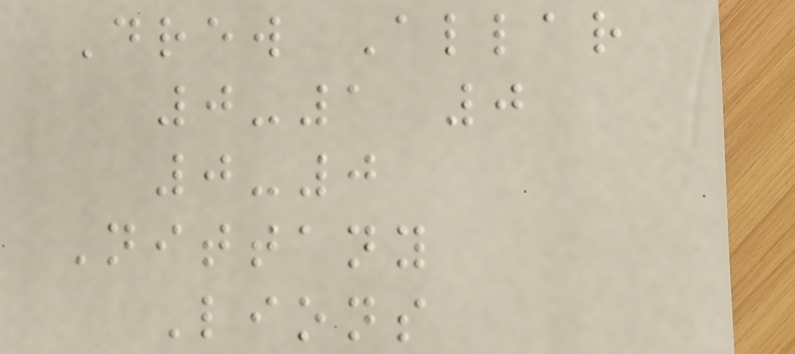Drew Allar
0-1 0
0-0
Nittany
Lions
